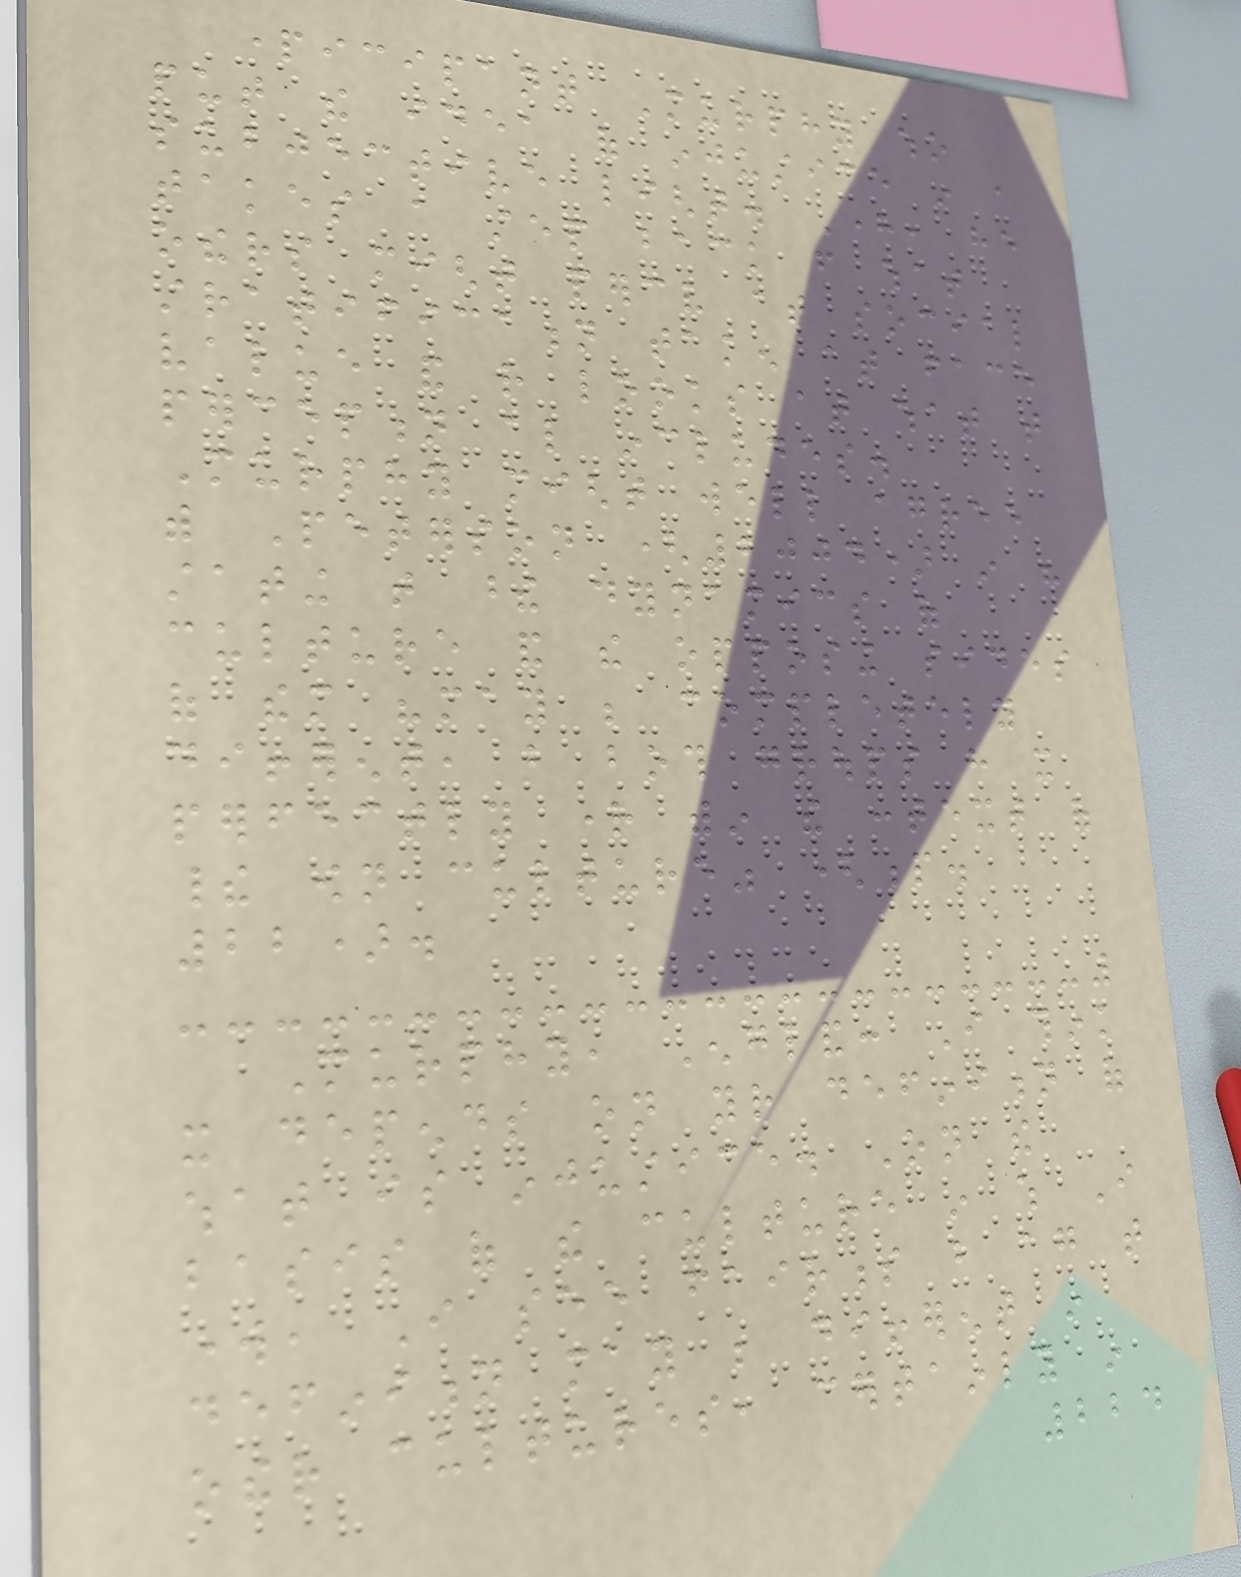participant Murphy who
put the idea of injustice in a
subjective light. Here, he
takes a step back from what
others might perceive at social
stratification taken at face
value and rather looks at what that
perception also includes.
Murphy might well agree
with Peterson (2004) in his
stating that these dynamics of
culture and the opposing sides
of them "may be completely
different, but both groups have it
perfectly right within the context of
their own culture" (p.
22).
Murphy, England: I think
it depends on your definition of
what is injustice. On the
basis of the culture in which I
work, I see fairness but again that
definition may be different in
other cultures, certainly in
224
